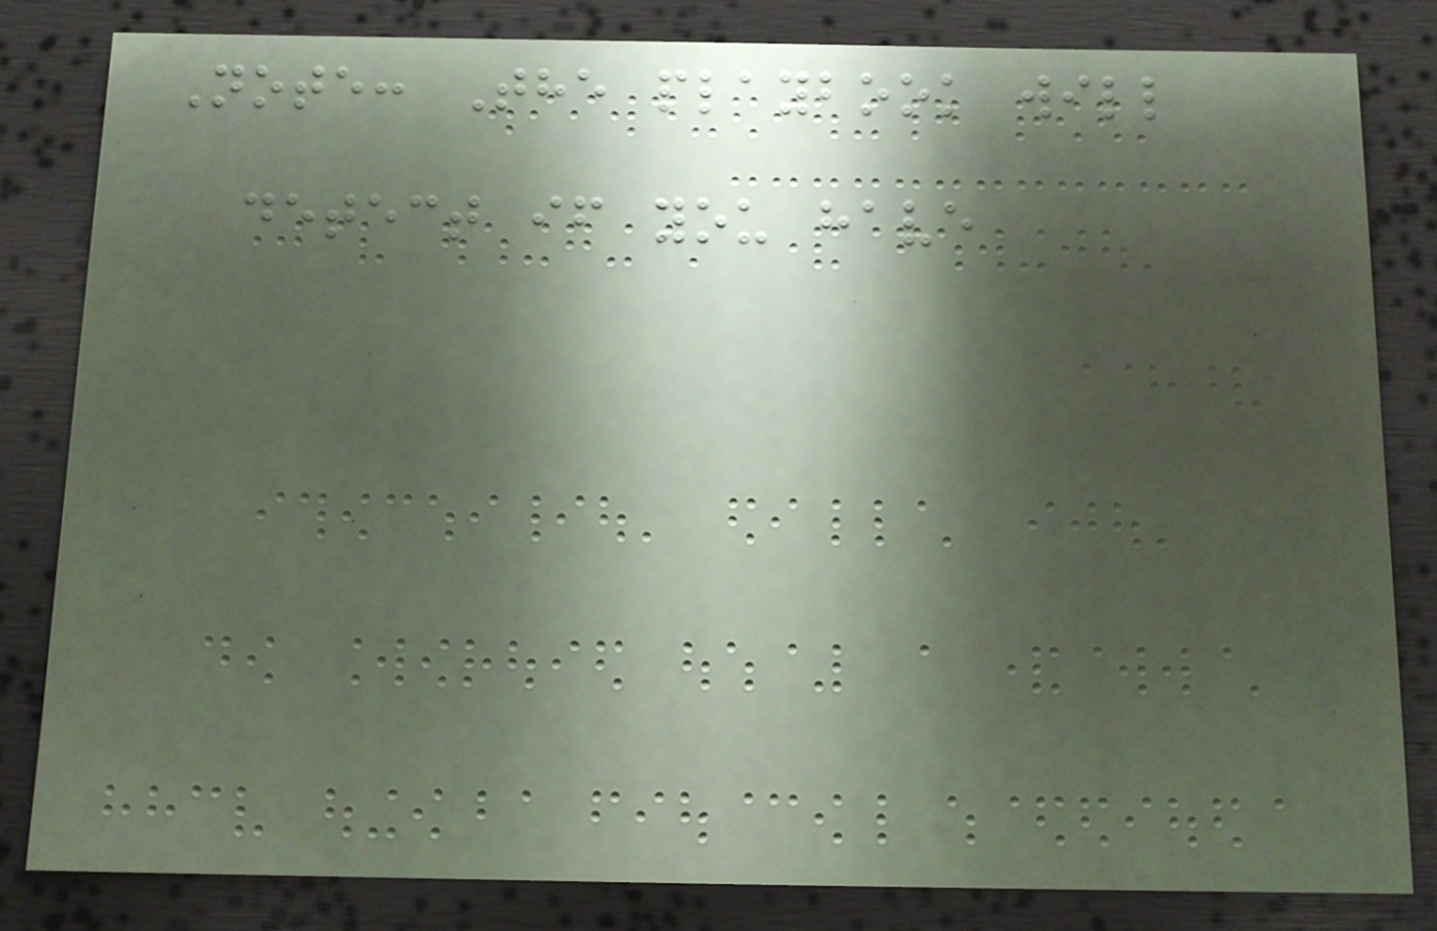Note: The playbook will
detect if you have
